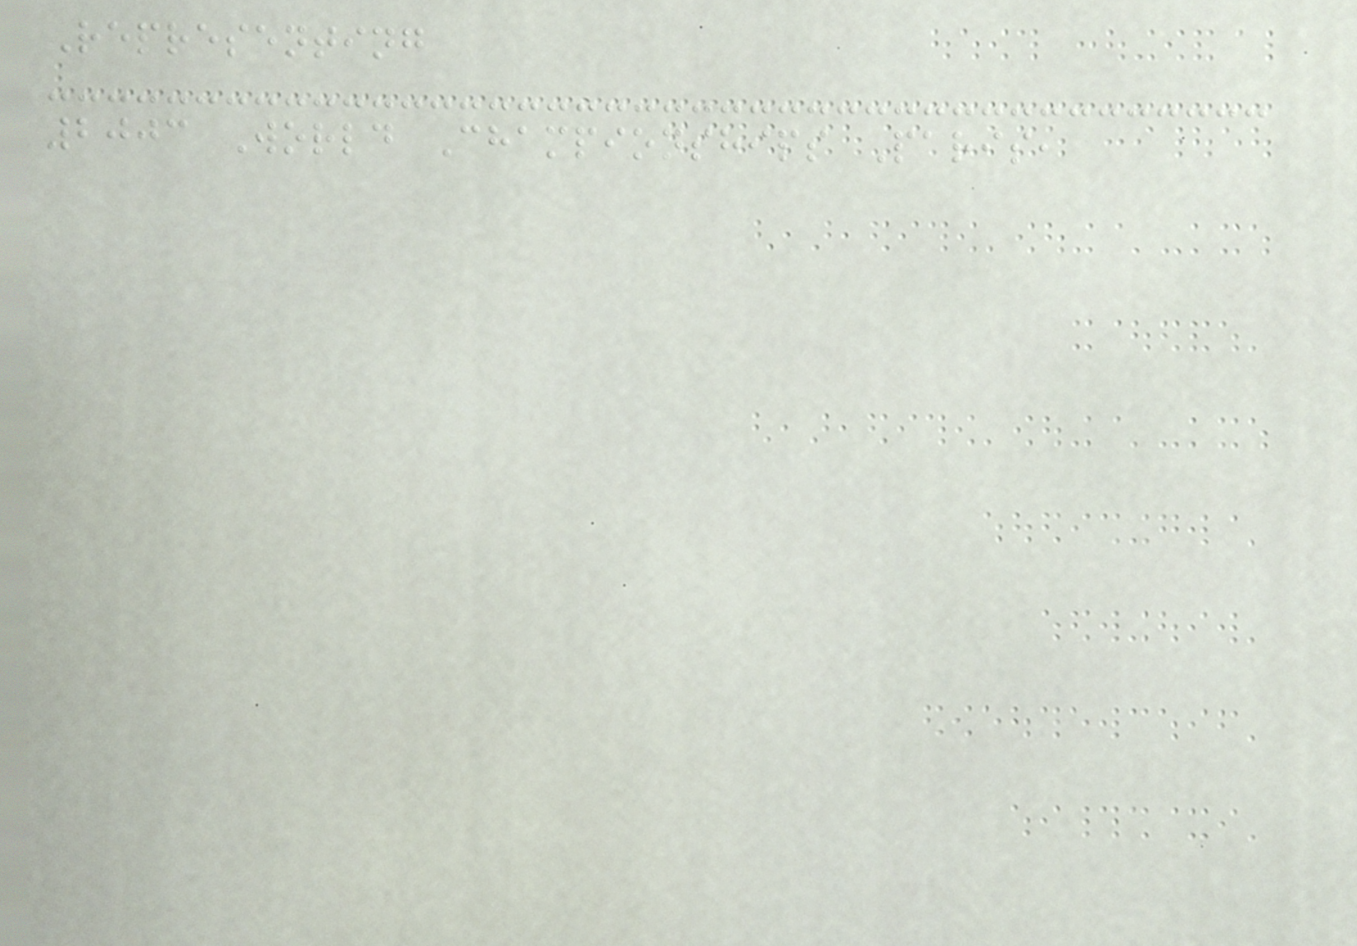Representing
2003 World Championships Paris,
